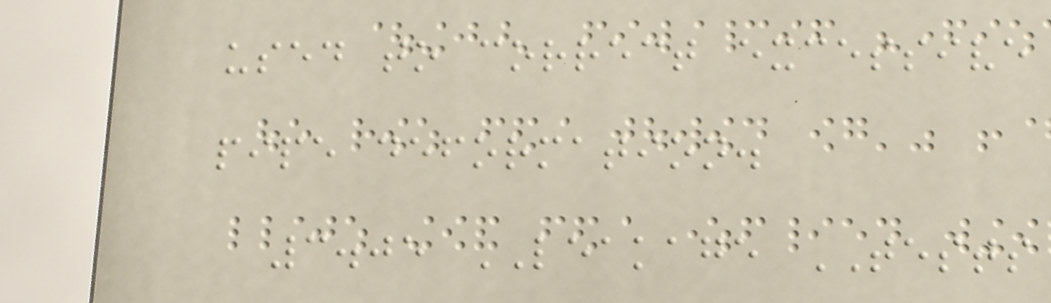used to correct excessive
pipe deformation.
3.05 LEAKAGE TESTS
